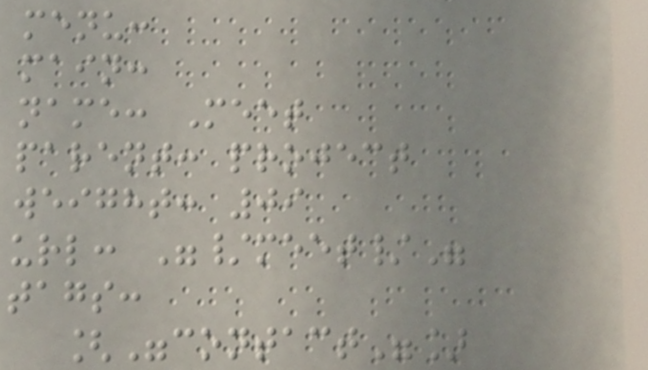menu:
main:
name: Meet
parent: project
weight: 09
url: "/meet/"
tags:
["contact"]
